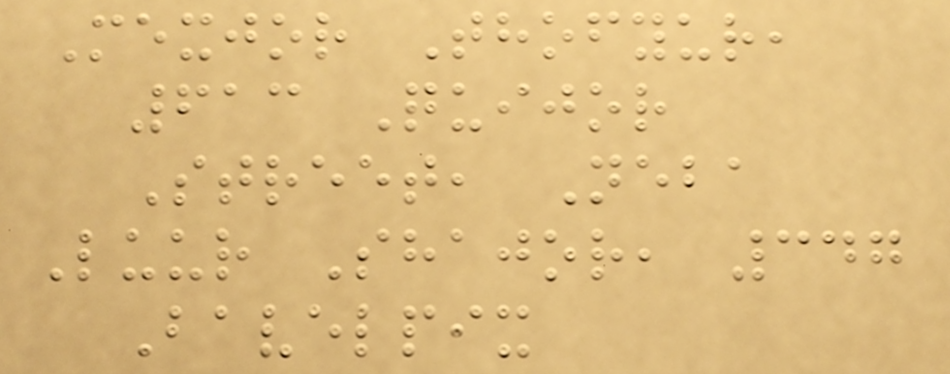Mexjor Thofyur,
613 Quijor
Street, Neba
Luur Shajor, 347
Bavelpix
